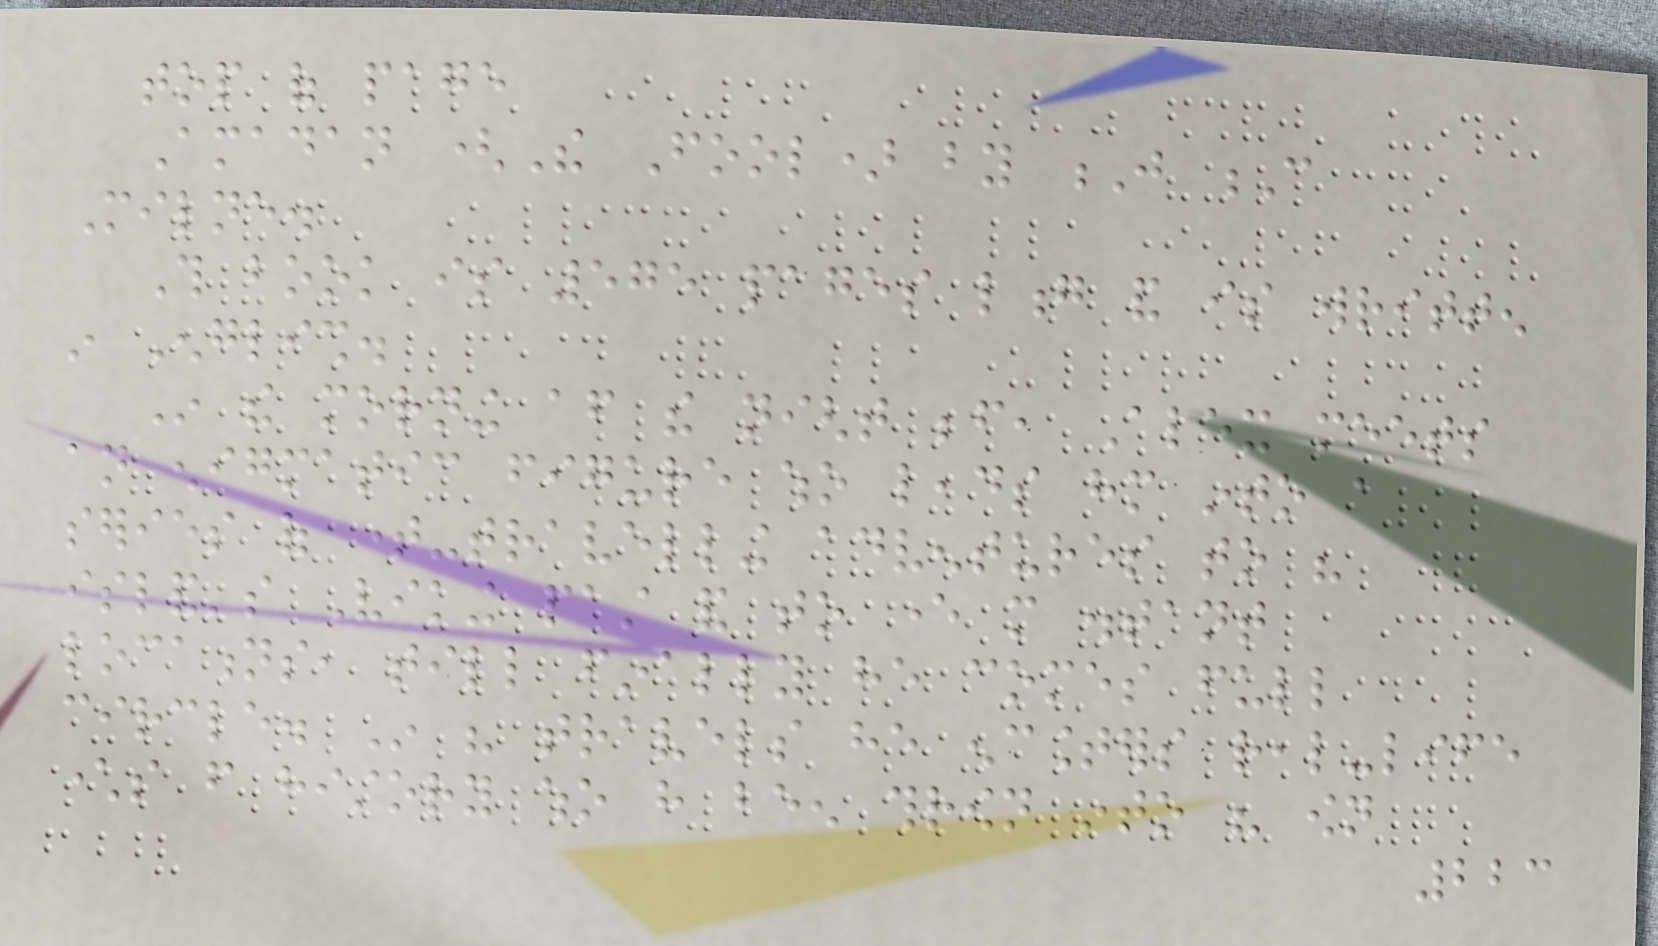top of page
Amadan (The Fool) by J C
Milne.
This book is 575 pages long and is written
in English.
In the morning after the night before, Alex meets
an enigmatic figure who leads him into a
series of time-travelling adventures to his
island's Viking past and to ever more distant
locations, till finally he comes full
circle. In his travels he encounters real-life
characters from history who have been thrown into his own
223
